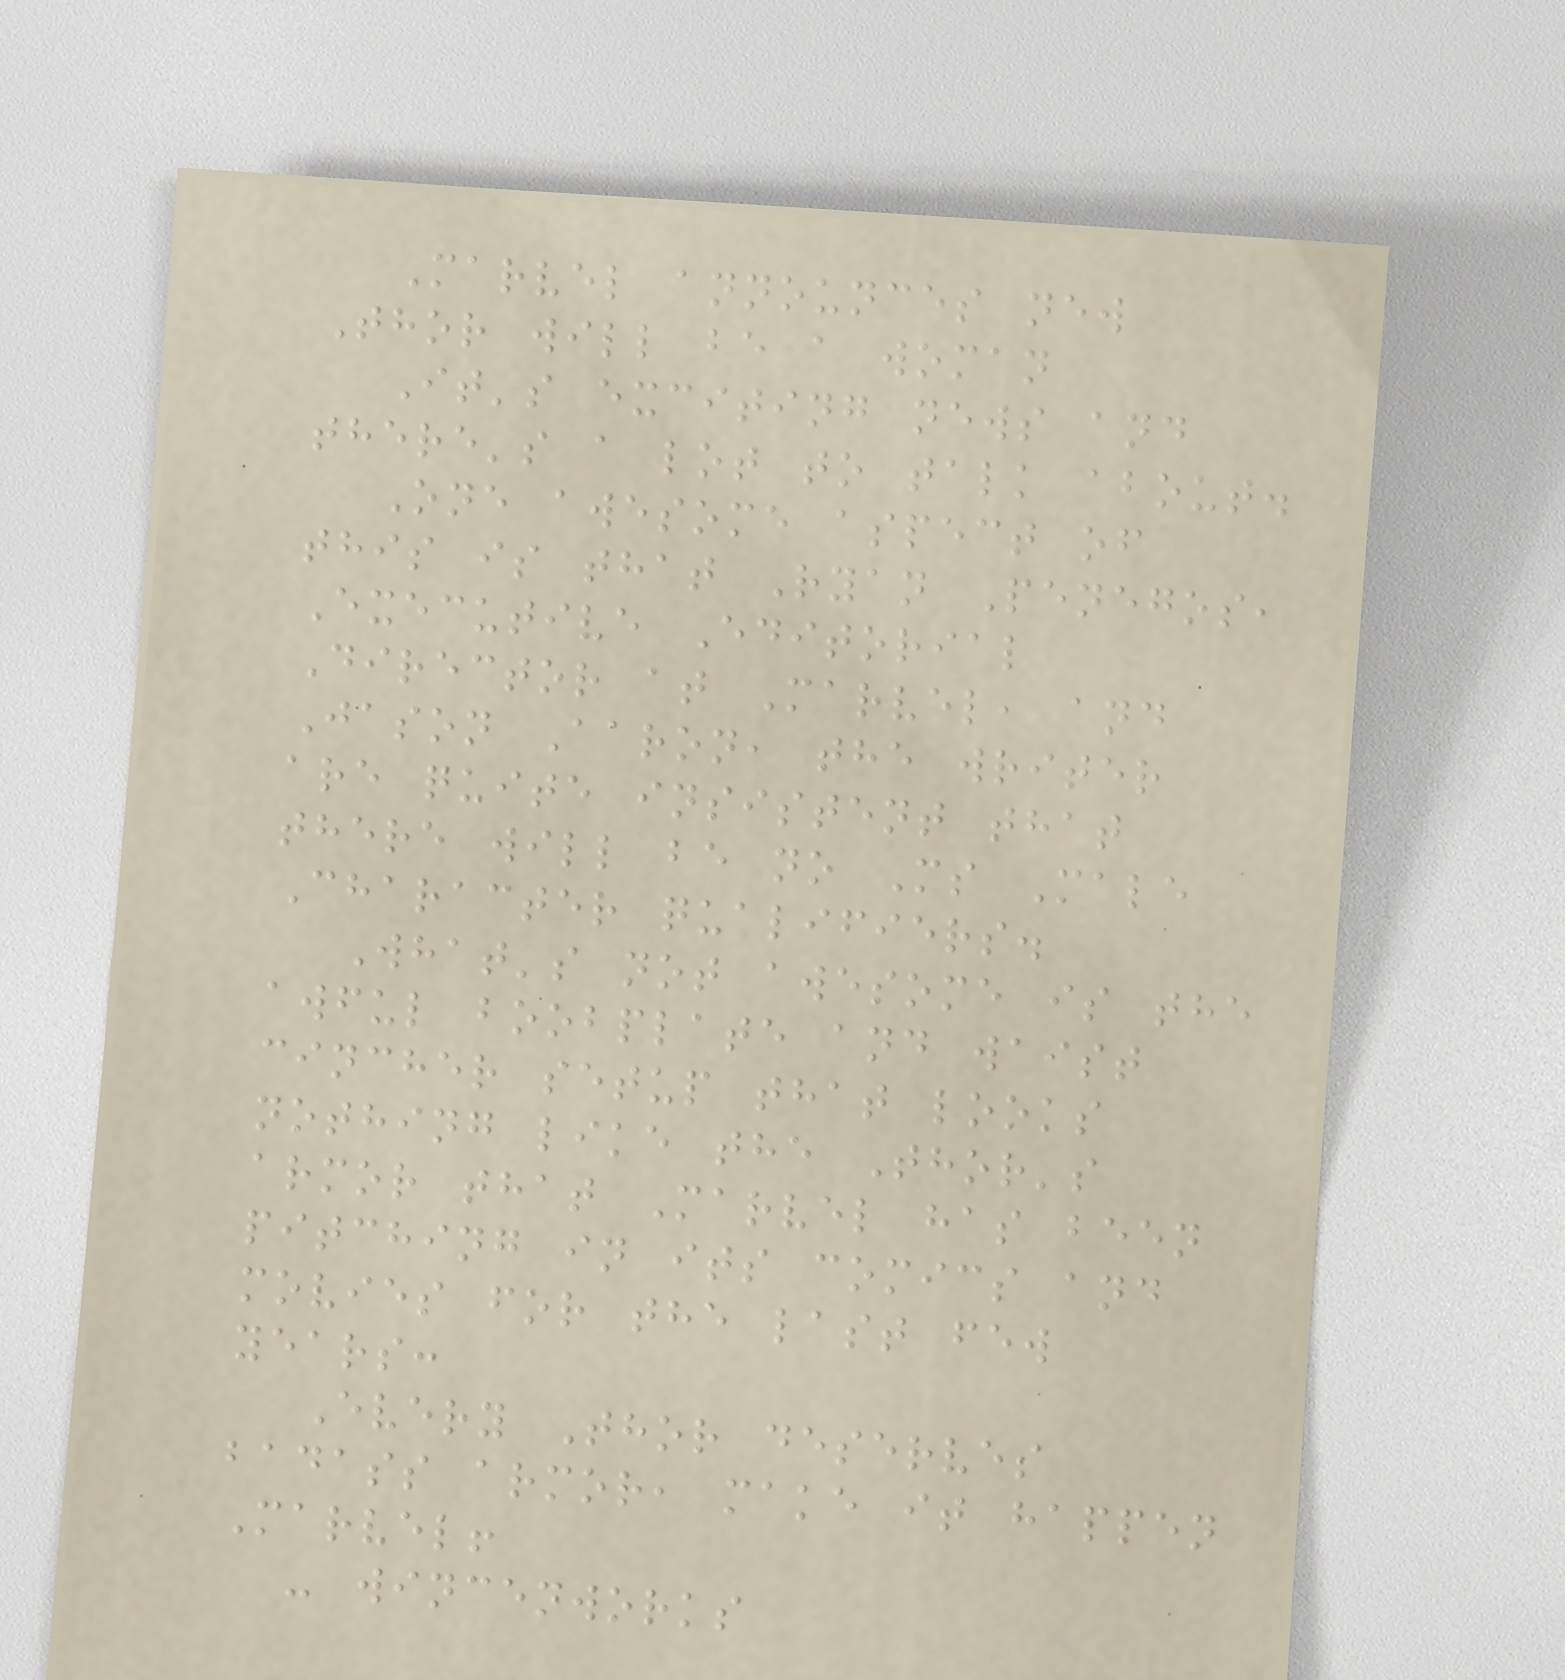Marvel announces new
Thor will be a woman
It's exciting news and
there's a lot to talk about.
One awesome aspect of
this is that Ryan Penegos,
Executive Editorial
Director at Marvel, and
Jason Aaron, the writer
are quite insistent that
there will be no Ms Male
Character qualifiers.
What's not awesome is the
awful boobplate and waist
cincher setup that looks
nothing like the Thor's
armor that Marvel has been
pitching in its comics and
movies for the last few
years:
Every Thor deserves
badass armor, make it happen
Marvel!
- wincenworks
